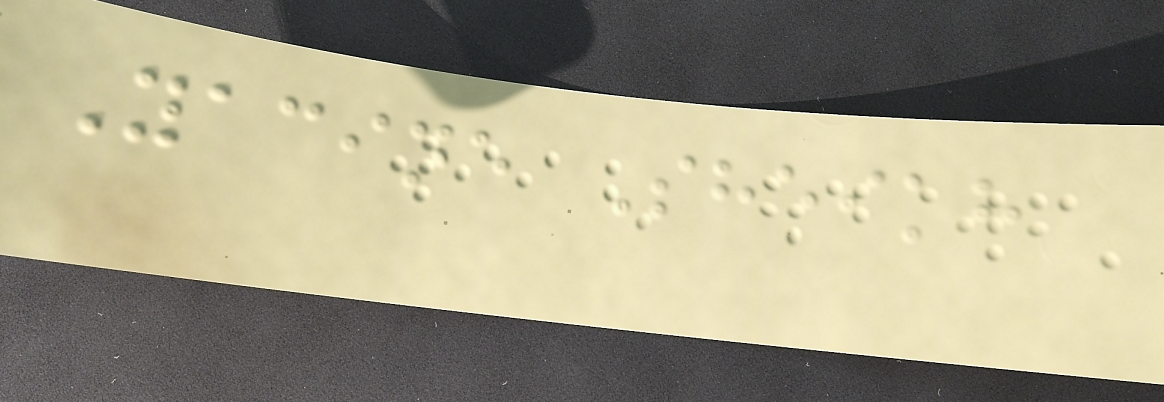Yacine Sheikh
